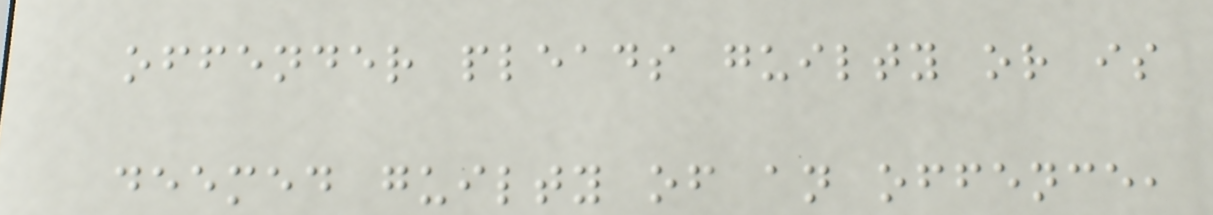offender pleads guilty or is
deemed guilty of an offence,
